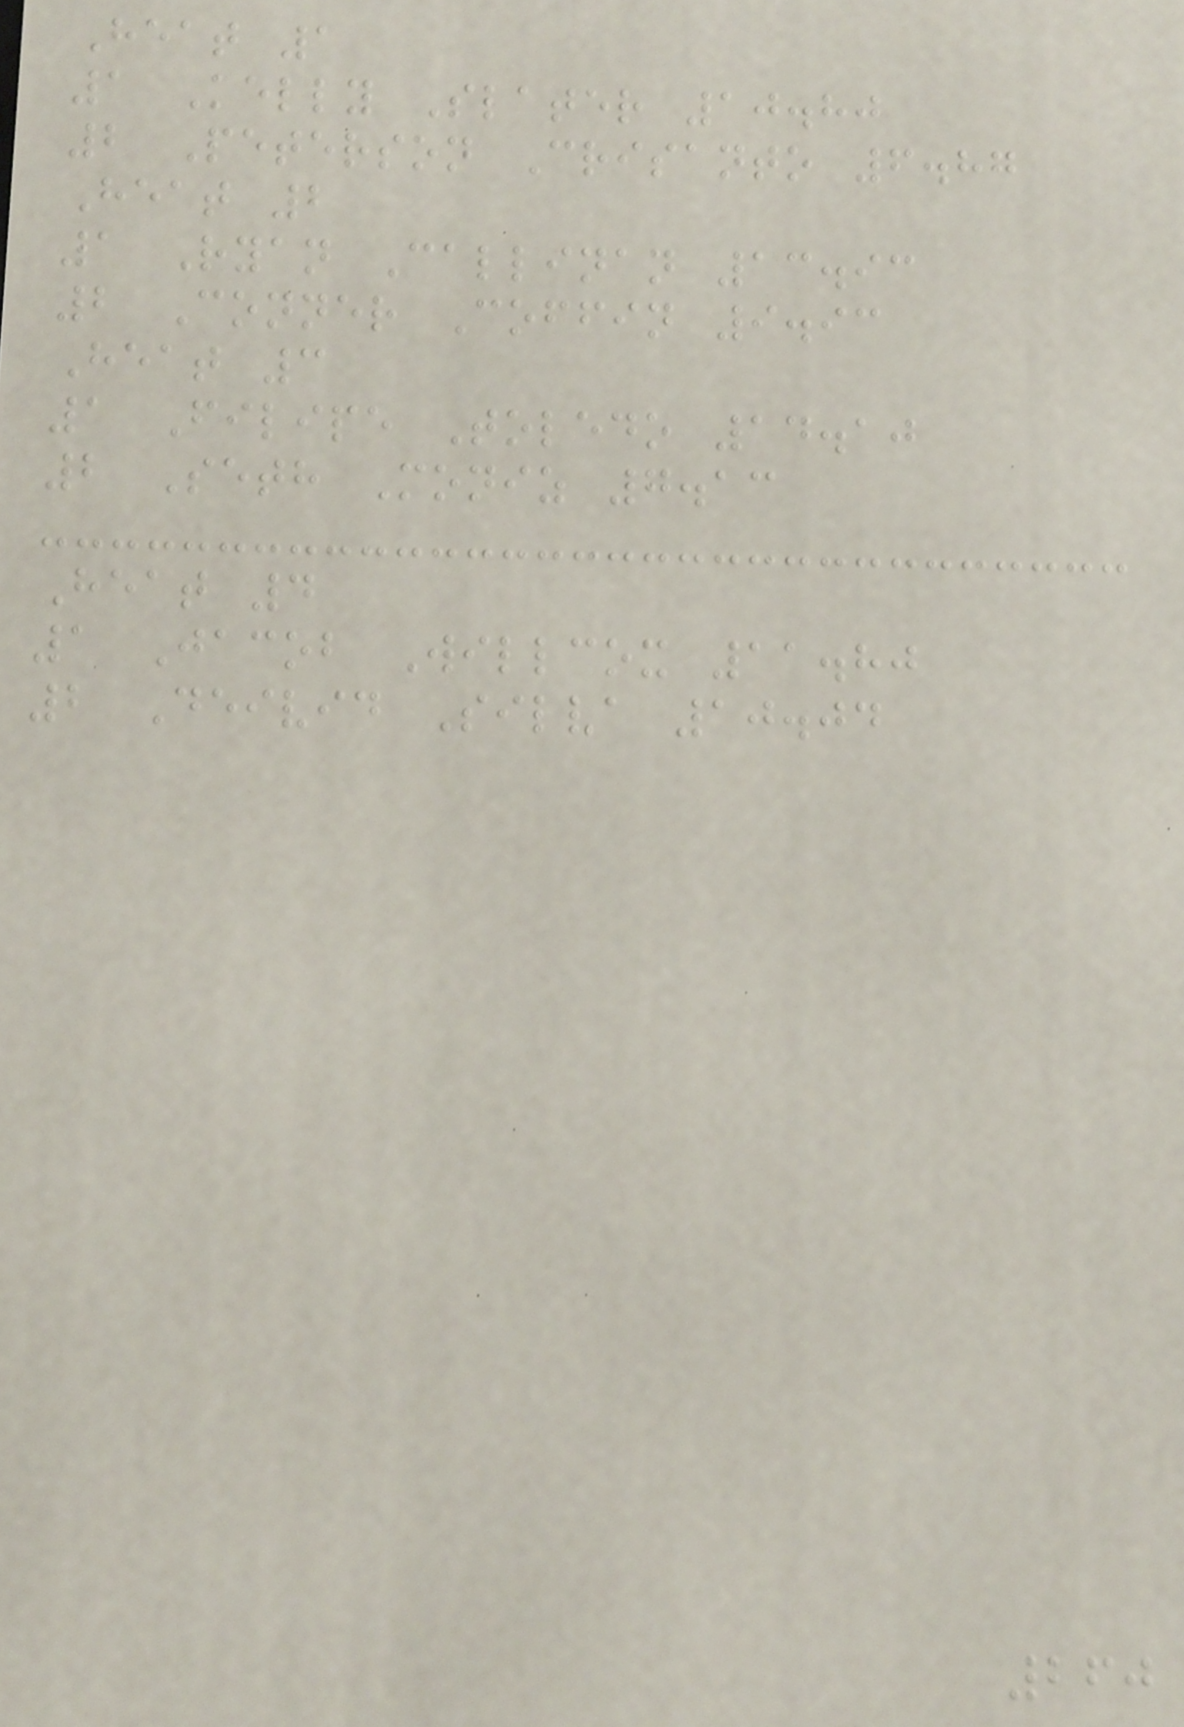Heat 1
1 Kelly Slater 10.80
2 Peterson Crisanto 6.87
Heat 2
1 Ryan Callinan 13.93
2 Conner Coffin 9.93
Heat 3
1 Filipe Toledo 14.10
2 Seth Moniz 7.13
Heat 4
1 Jacob Willcox 11.80
2 Deivid Silva 10.04
260
